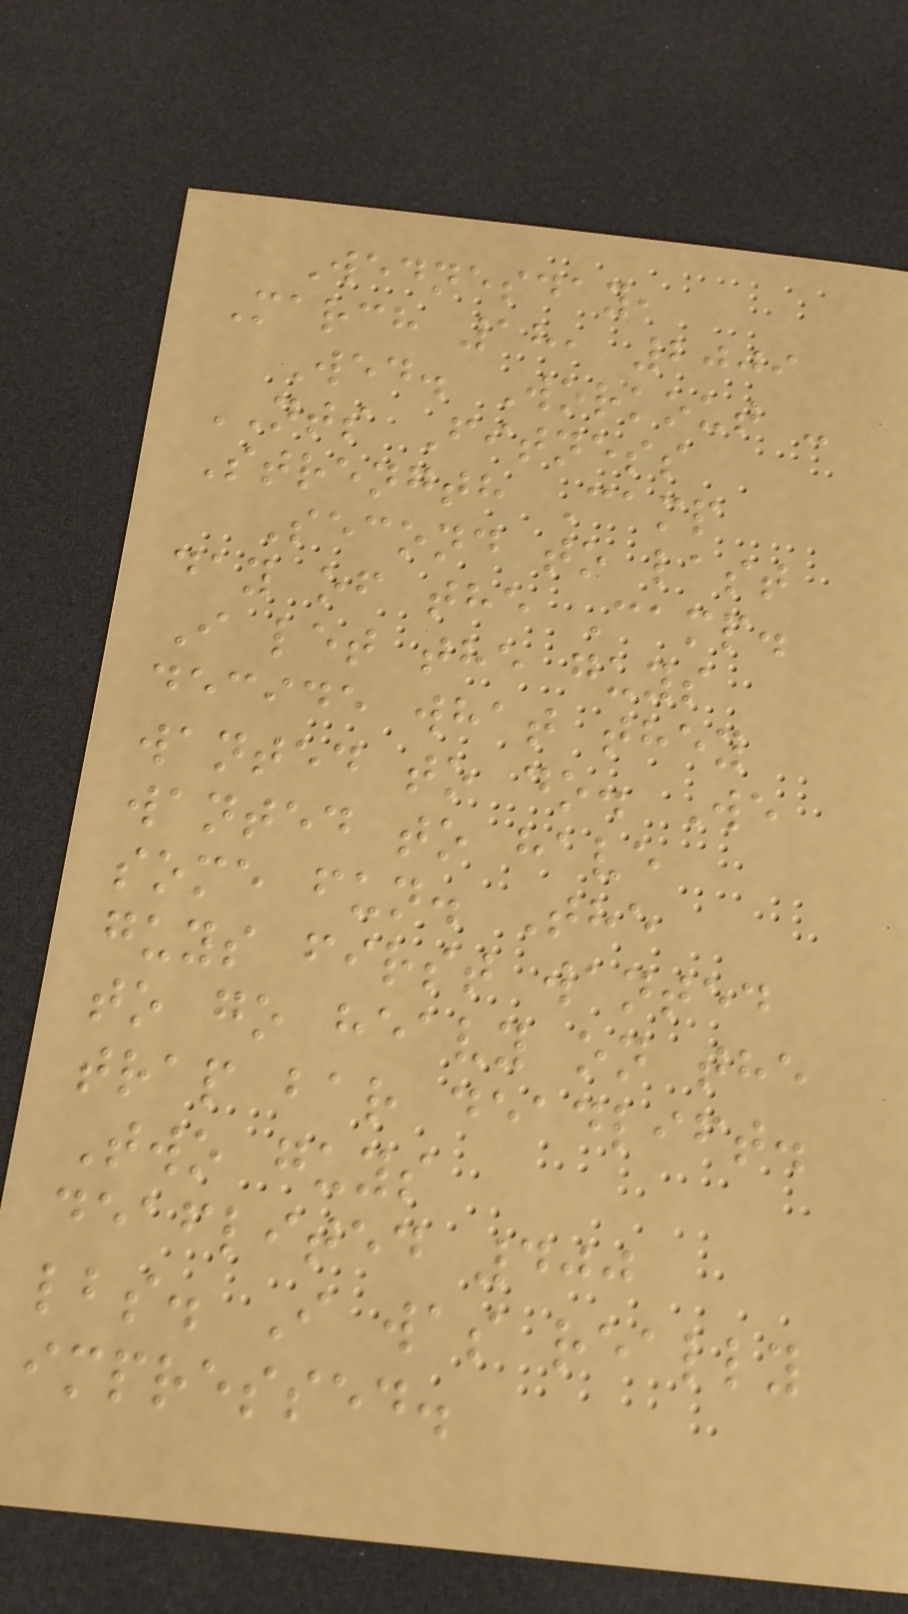Wednesday,
March 18, 2009
Wed. Workout -
NTS Fitness
Strength Camp
Second to last
day of the Camp.
I let the guys
decide what they
wanted to do. We
wanted to have
some fun. The
guys first wanted
to go heavy on the
trap bar deadlift.
Two guys
deaflited 400
lbs. I was really
impressed.
